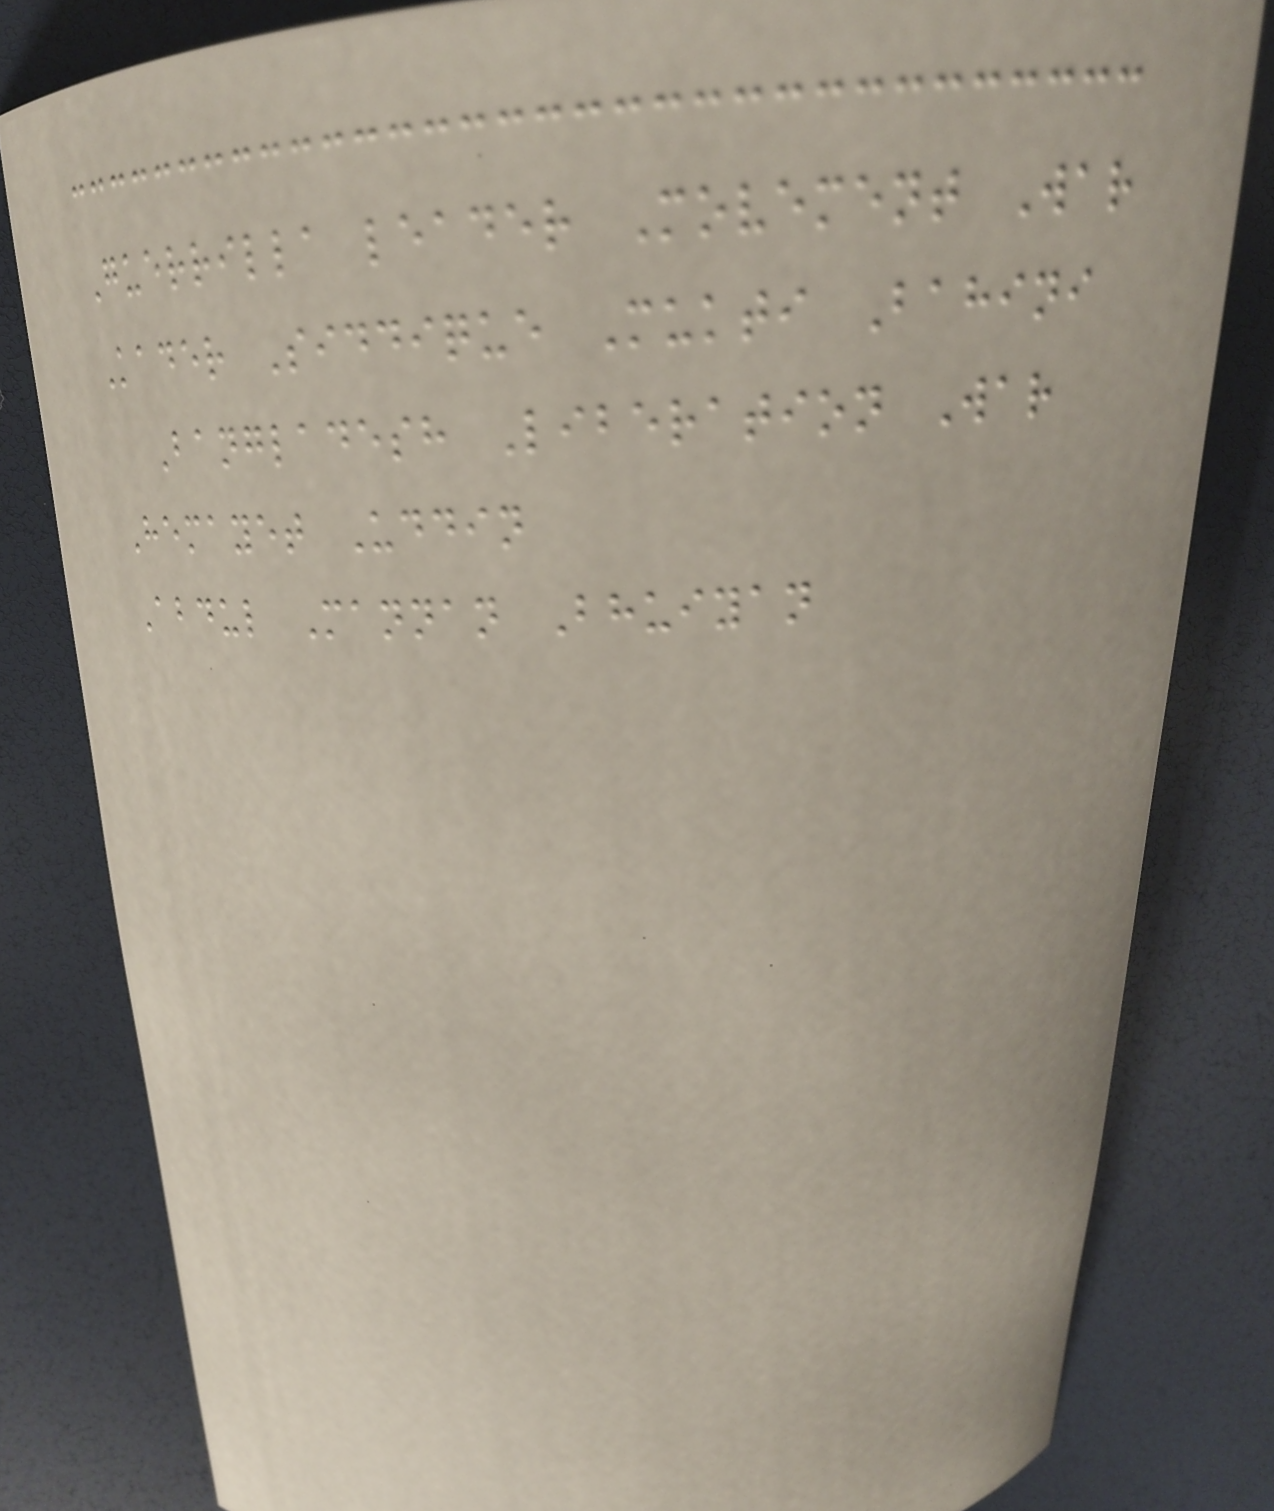Guerrilla leader Movement War
Kader Siddique Mukti Bahini
Bangladesh Liberation War
Hemayet Uddin
Abdul Mannan Bhuiyan
